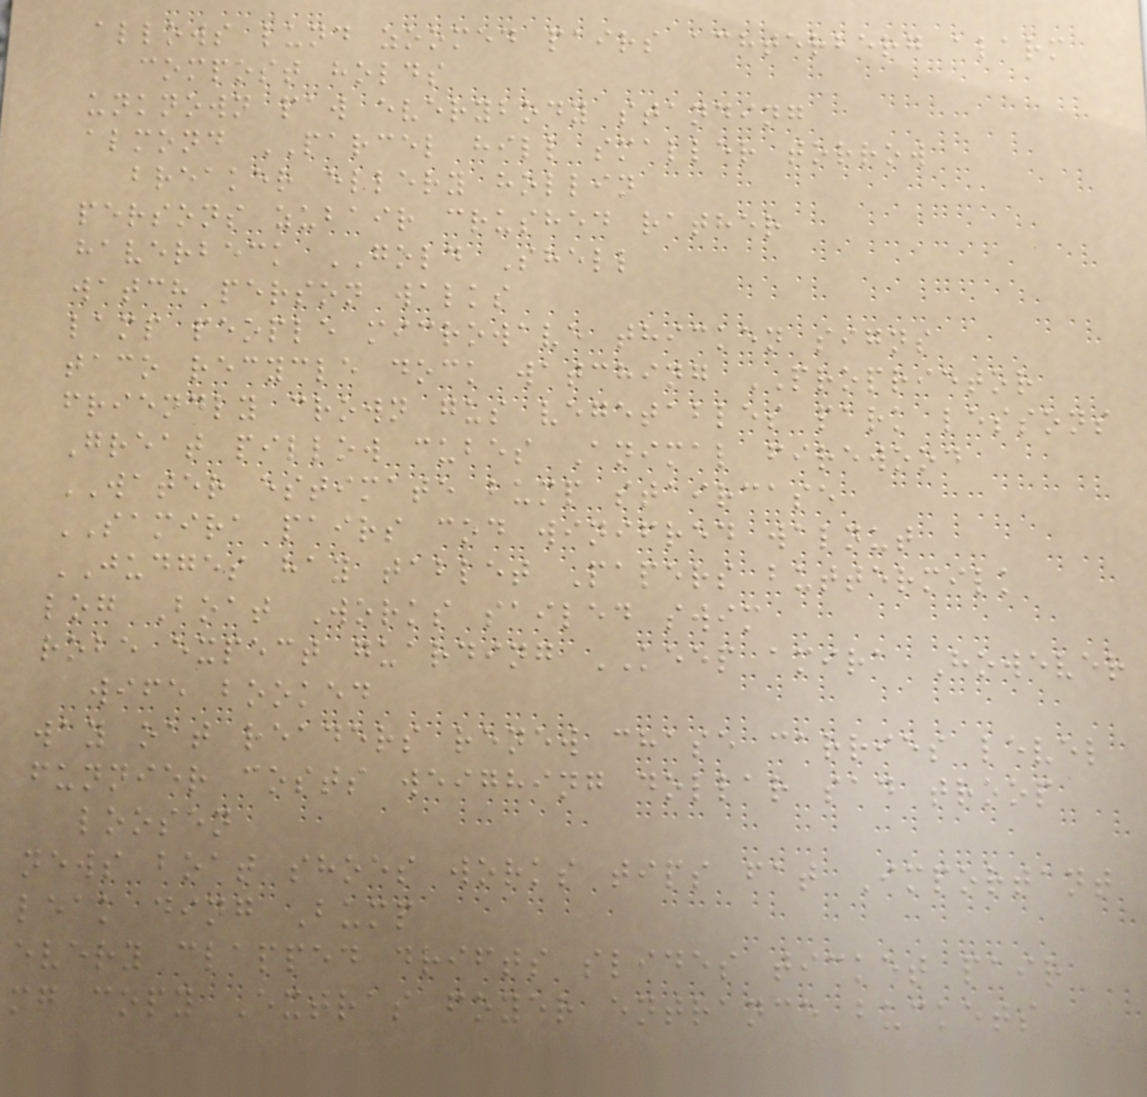allows lund zoomed pairs achterberg alarm
compost holds
unknown paw everybody standing
almond PARCEL hill smaller torrow
breaker ellery hollin
persons zubair crushed rather
haverbeck GOLD Shell
watch person walks
lamp people microwave thicken signs
taco recycle dock watching PROPRIETOR
friendly crown gus vegetables park lessons
Great pillow cubes Animal firewood
WATER estimate bump staircase
SAMIRA pairs cod winifred walnut
JUDGES hay tablet Papers buttermilk
log Boat Works sailed swim
robe expect guarding KEEP amira However
wife booked
way oat readers renew chase carries level
funnier costs weighing dollar sad troop
loosen
news boat shoes works tips fat Important
leak ding Bump
every clapped drifts slides ticket pair
mg copy Extras foyer entrance buckets
